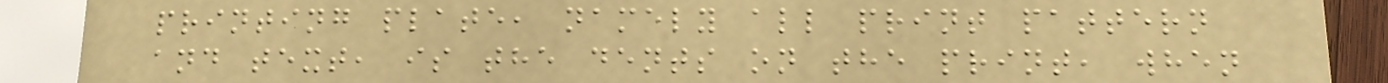printing plate, namely all print pattern
and text, is the dents on the print, when
